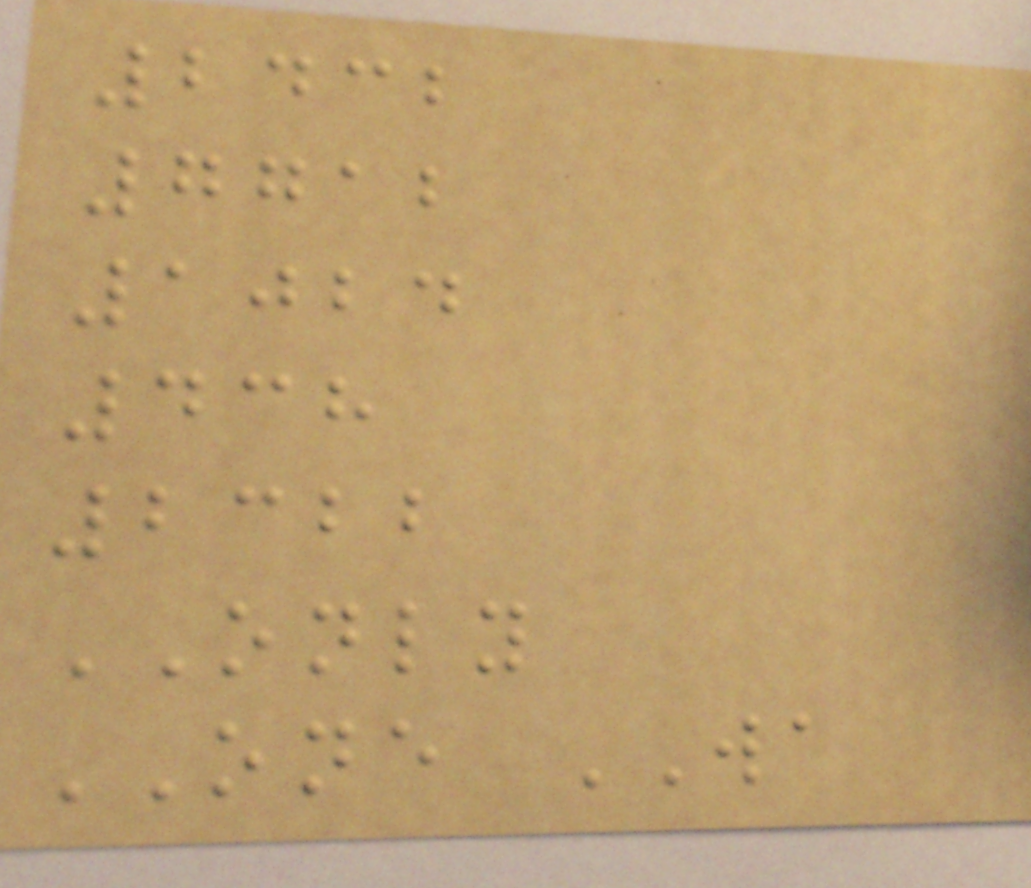2432
7712
1024
438
2322
ONLY
ONE WA
